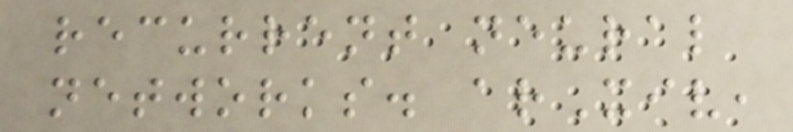recurrent neural
networks. arXiv,
